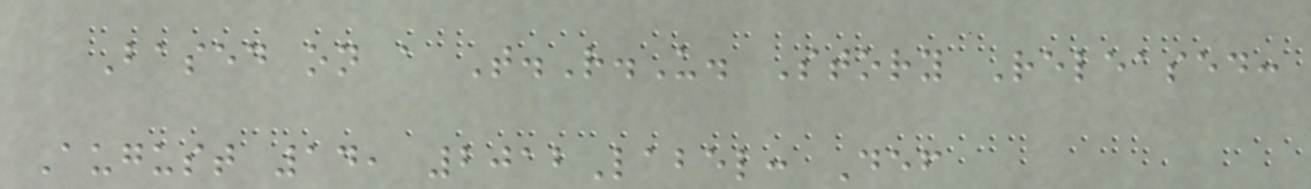Based on a T.R.U. Story Released:
August 14, 2012Label: Def
